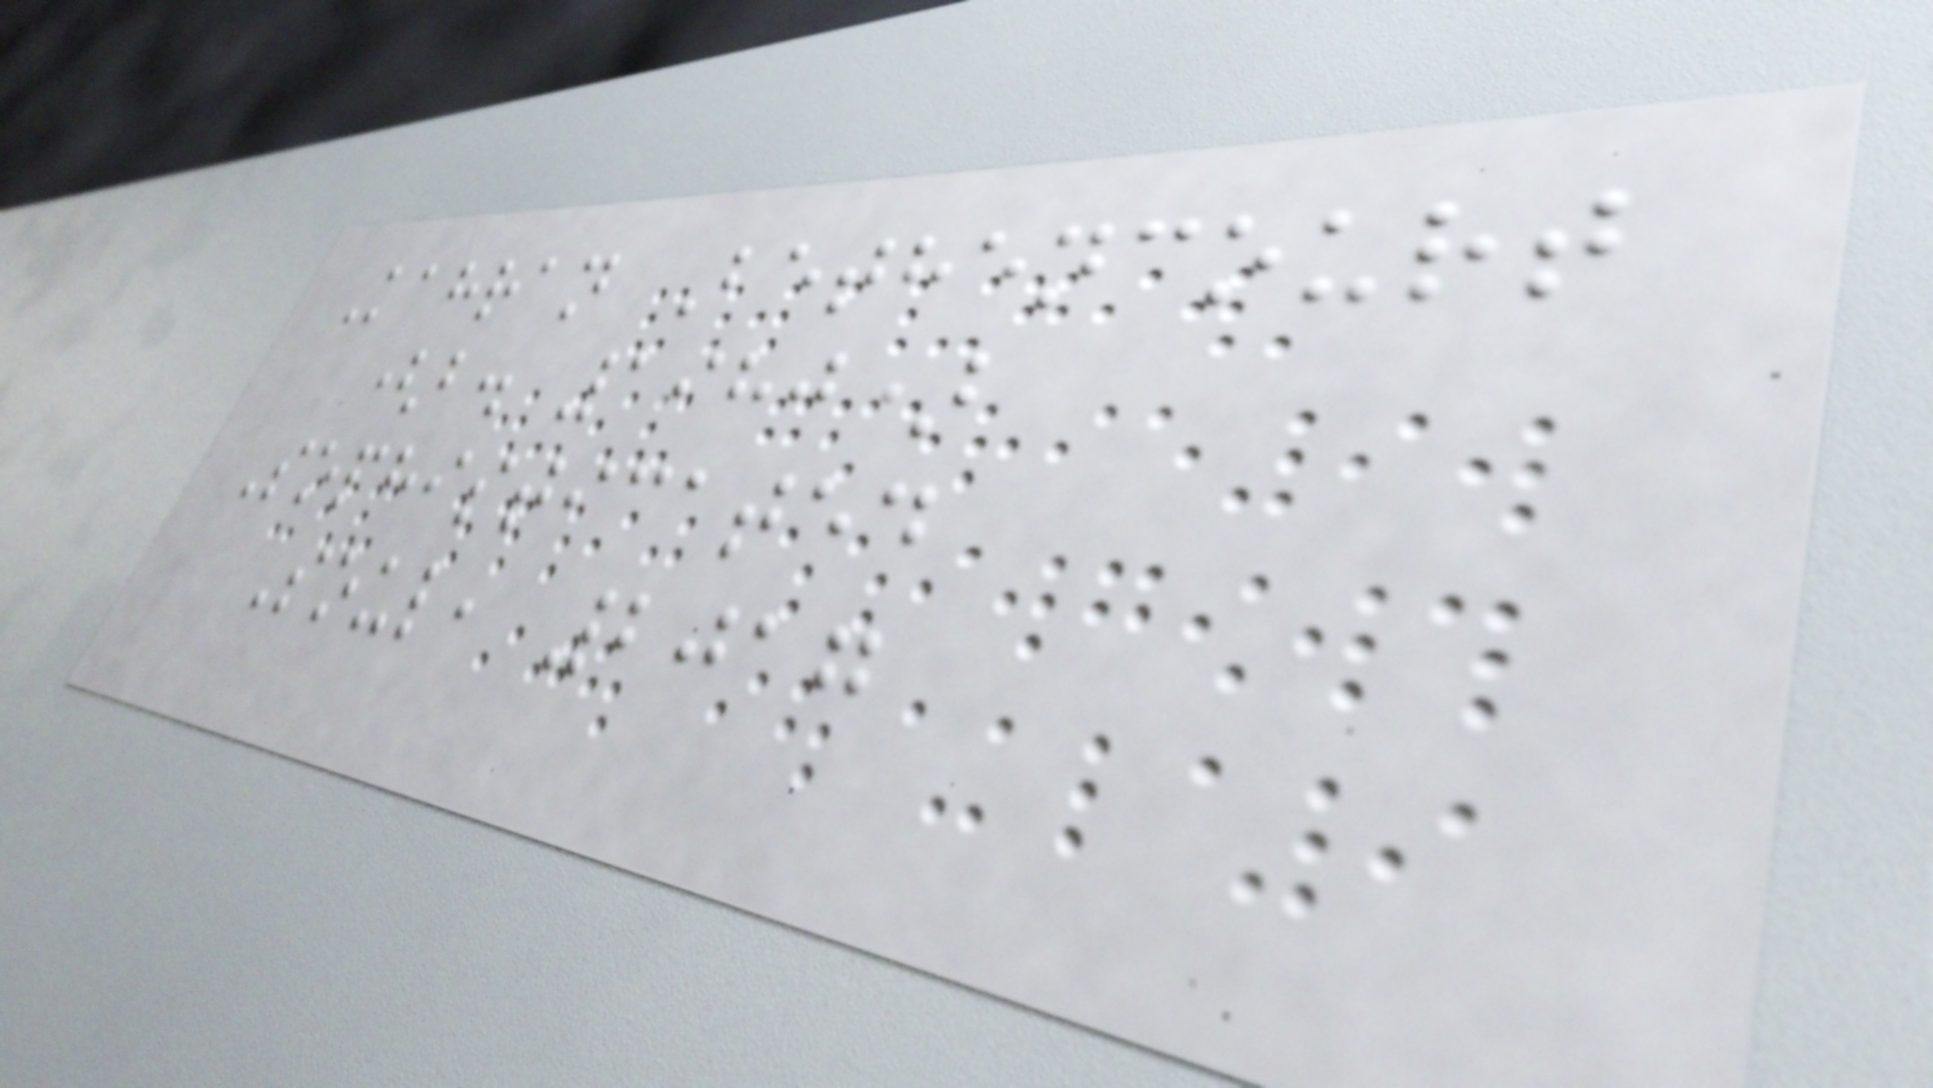Kahran Bethencourt
(b. 1980)
Sophisticated
Soul, 2017
